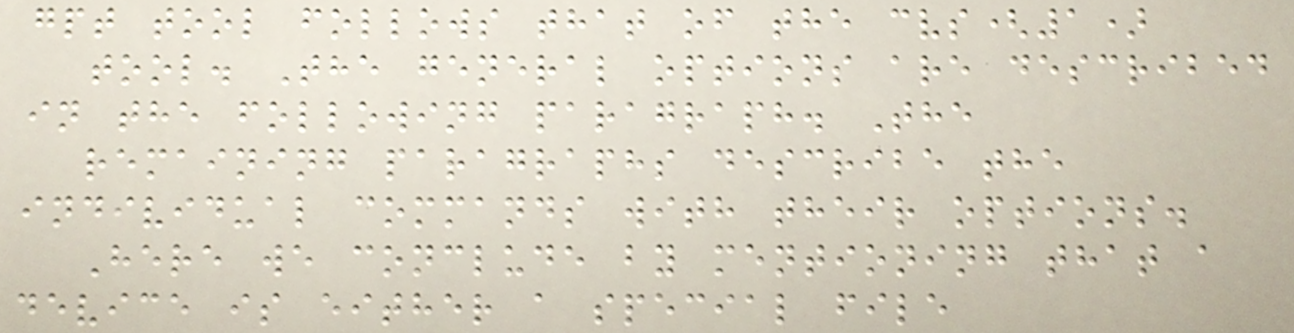gpt tool follows that of the cvs(1)
tool. The general options are described
in the following paragraph. The
remaining paragraphs describe the
individual commands with their options.
Here we conclude by mentioning that a
device is either a special file
